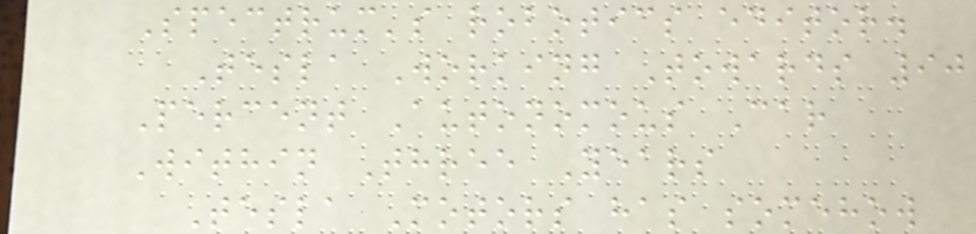Spectrum's robotics editor.
Tesla Working Towards 90
Percent Autonomous Car
Within Three Years
Tesla Motors has somehow
